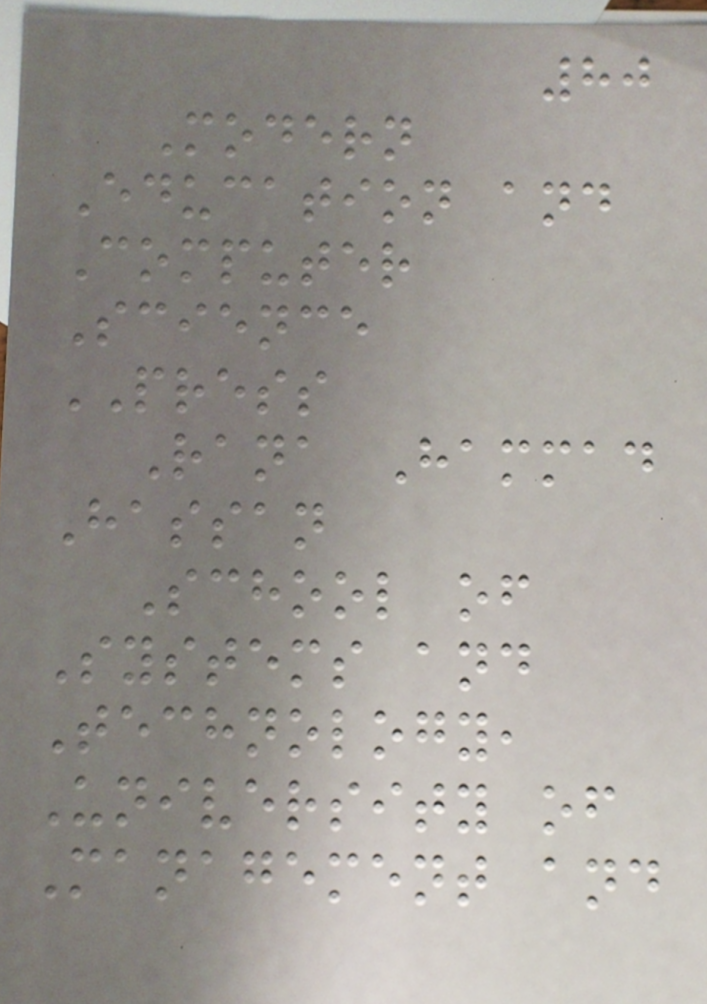80
Modern
Education and
Computer
Science
PRESS
Rana Hammad
Hassan
School of
Systems and
Technology,
University of
Management and
